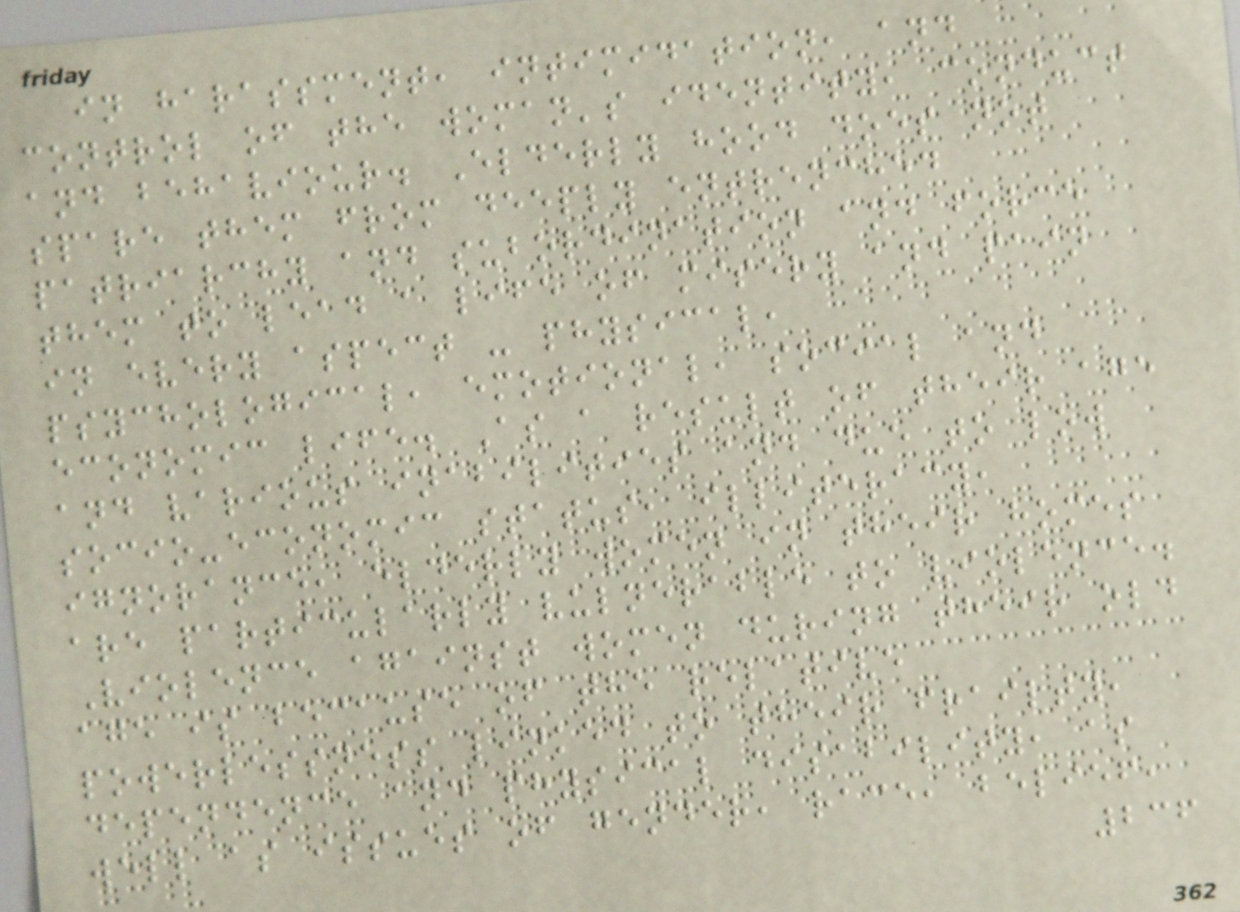in harassment, intimidation, and
control of the woman's identity, conduct
and behaviour. Elderly hood does not
spare them from deeply entrenched
patriarchy and subordination and force
them to lead a life of misery and pain
in every aspect - physical,
psychological, emotional, social and
economic life. As a result of their age
and various inabilities and due to low
socio-economic status, illiteracy,
ignorance, elderly women in their homes
are particularly vulnerable to violence.
Violence against women during their old
age is because of the relative
powerlessness linked to their frailty,
dependence and physical disability, as
well as issues of gender, race, belief,
236
